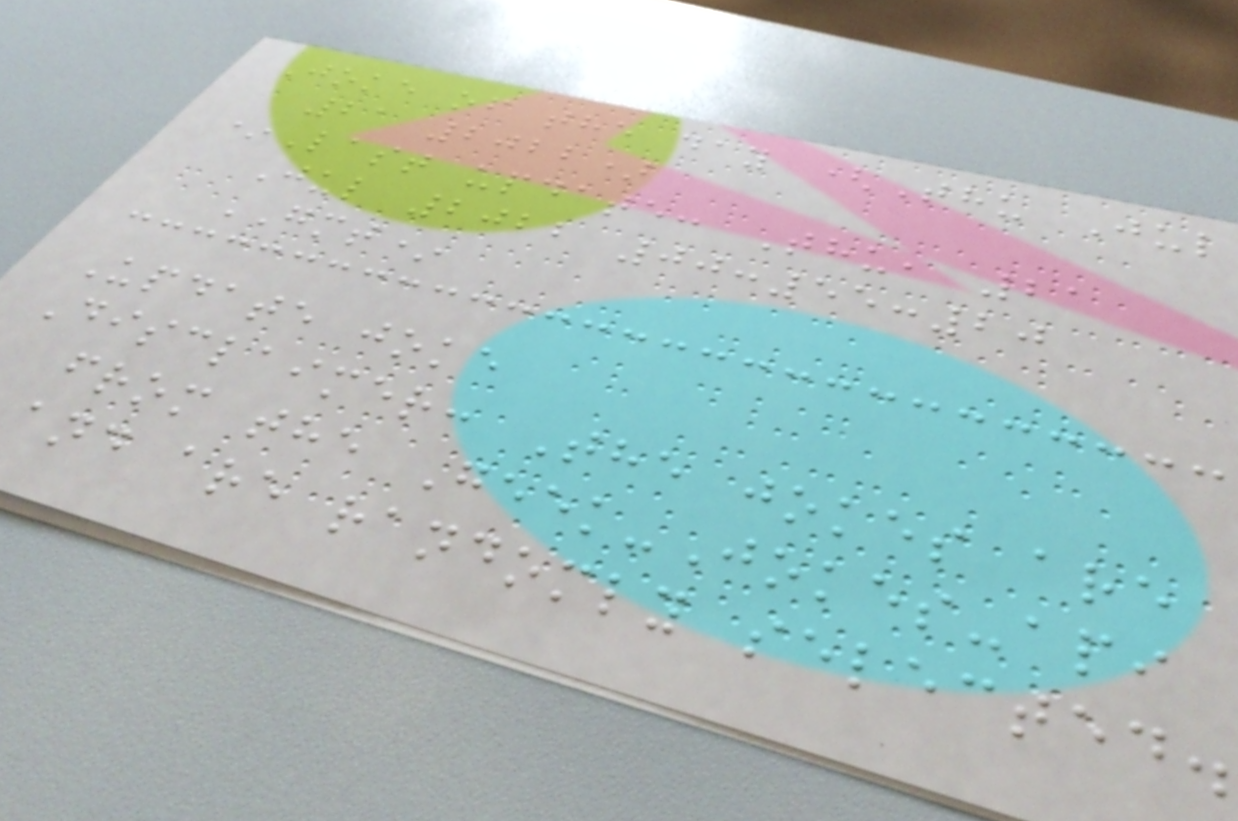Joke of the day (Thu Jul
21 2022)
*Last update: Thu, 21
Jul 2022 00:55:20
GMT*
Update joke
Disclaimer: The jokes are
from the Geek-Jokes-api
and are randomly selected.
